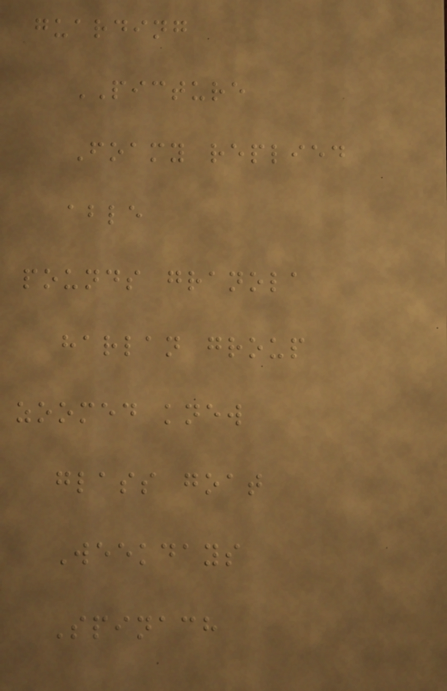guarding
PICTURE
Foamy replied
able
pounds granola
harlan group
zoomed knew
glass goat
Weekdays
Spinach
